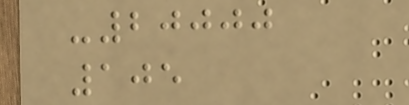-20000
105
